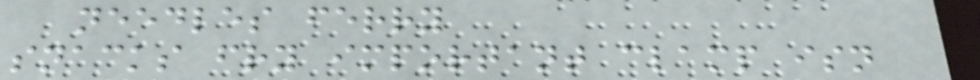needles ferry
snacks fry important clamp isn
